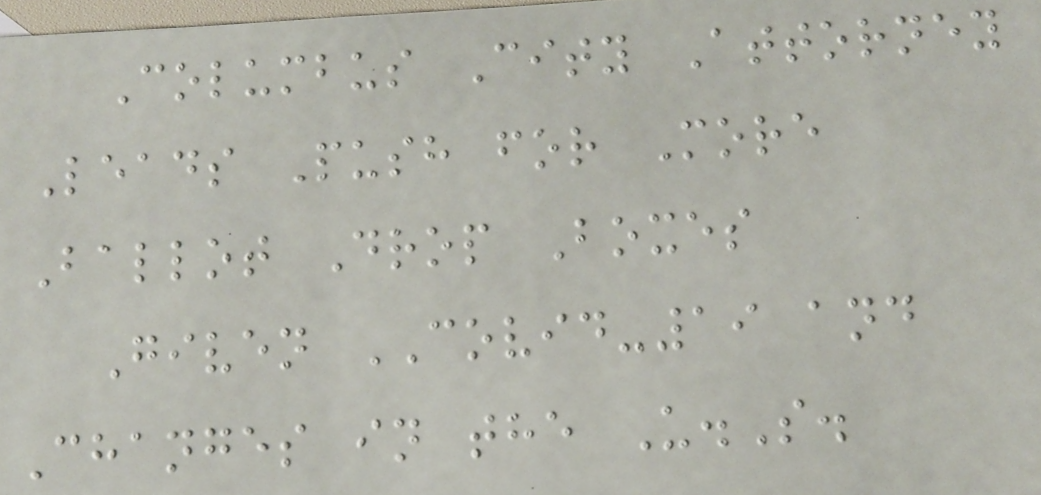Columbus City Attorney
Leads Push for More
Ballot Drop Boxes
Given COVID-19 and
Changes in the U.S.
